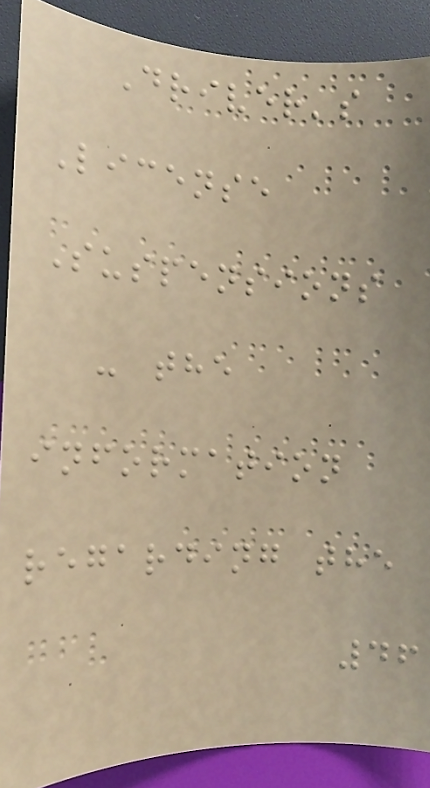Driver's
License
Suspensions
- the
information
regarding the
46
